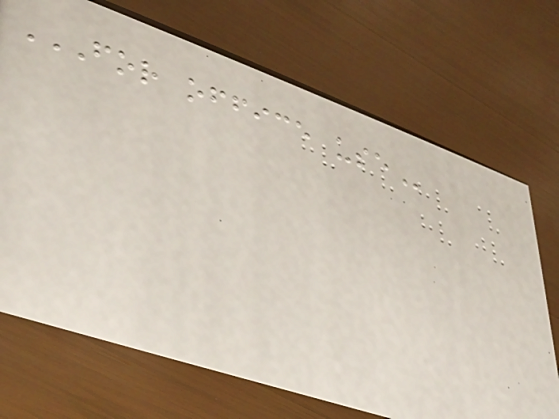FOR OFFICE USE
